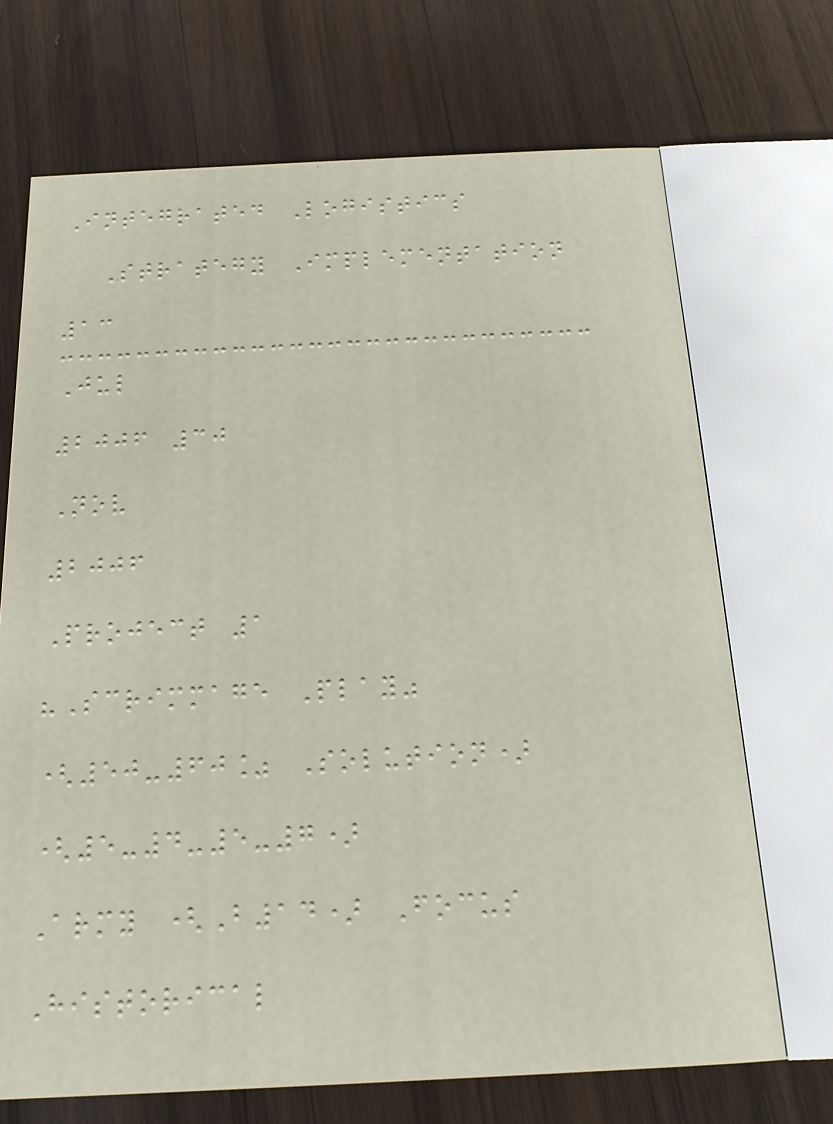Integrated Logistics
Strategy Implementation
13
Jul
2006 30
Nov
2006
Project 1
"Scrimmage Play"
(50-60% Solution)
(5-4-5-7)
Army (B14) Focus
Historical
